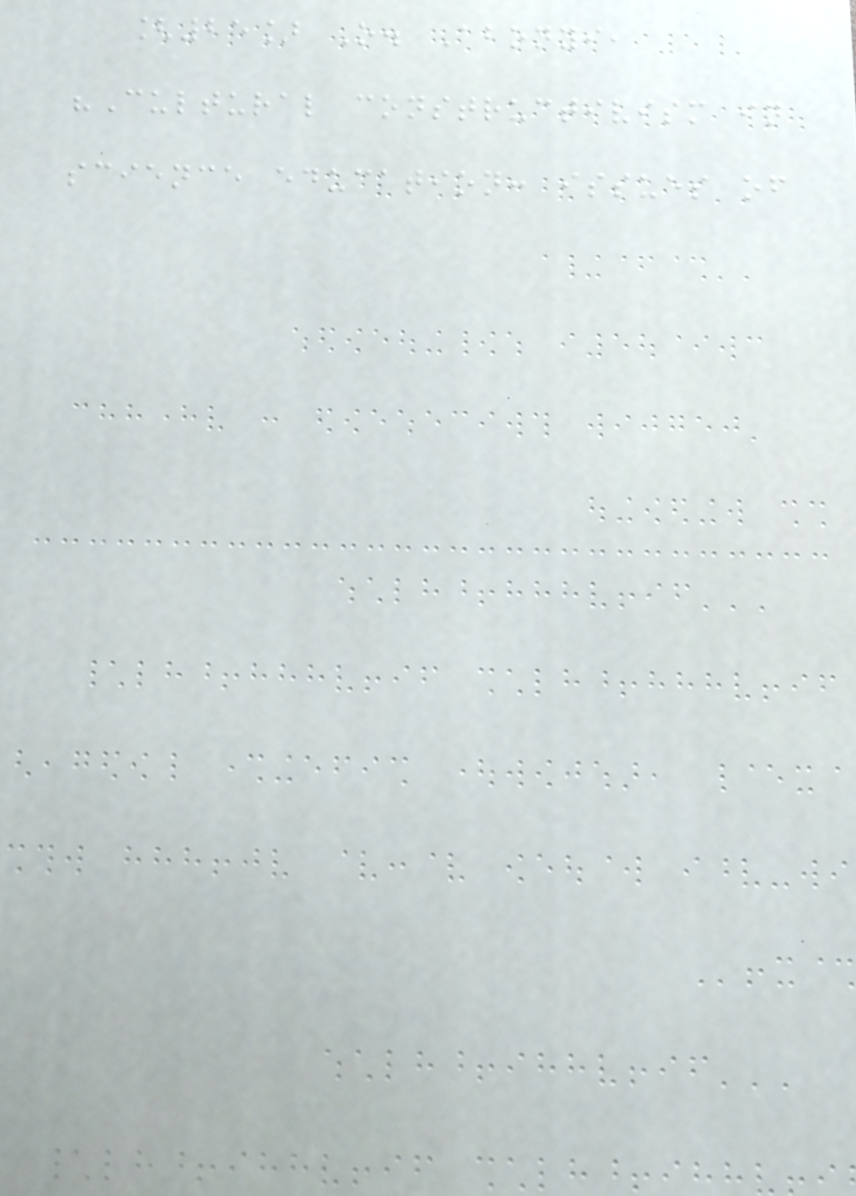[25] O. Abonyi,
"Cultural constructivism in
science education: issues of
